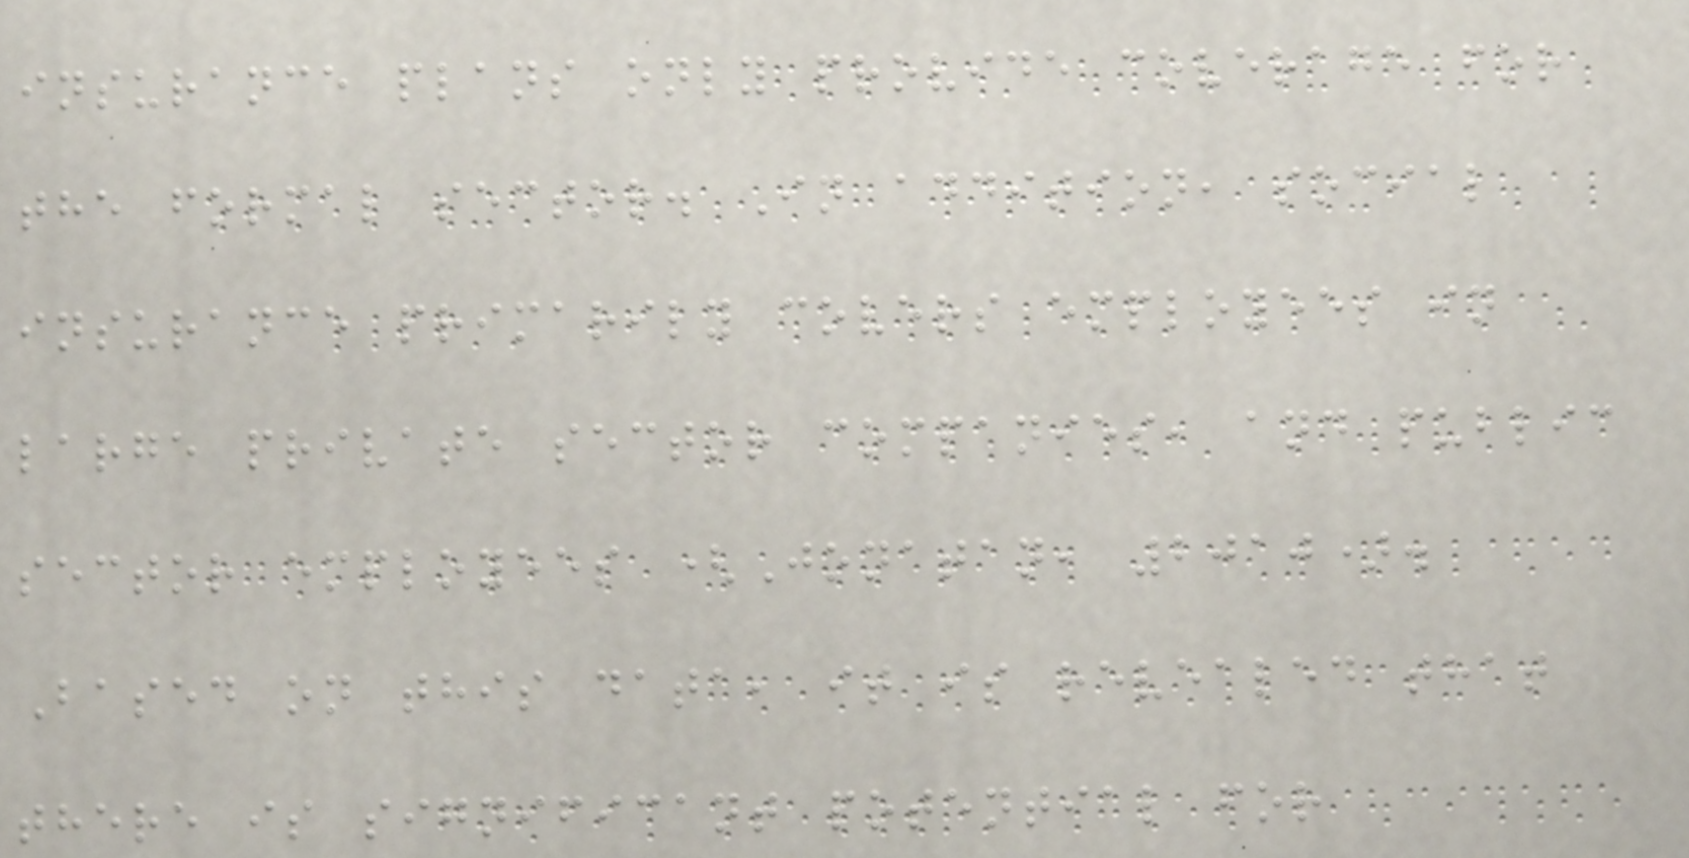insurance plans only provide coverage for
the formal sector. In addition, social
insurance primarily covers employees in
large private sector companies, and public
sector employees (Jonatan, 2010).
Based on this data, it is revealed that
there is significant potential for
